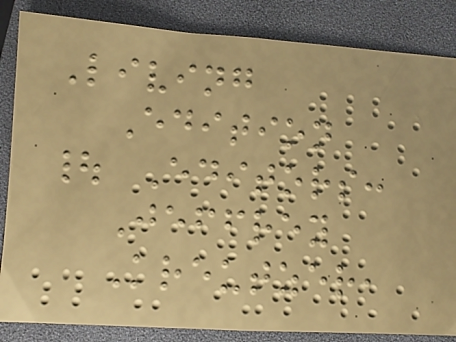Living
Edition
| Editors:
Jeffrey
Kreutzer,
